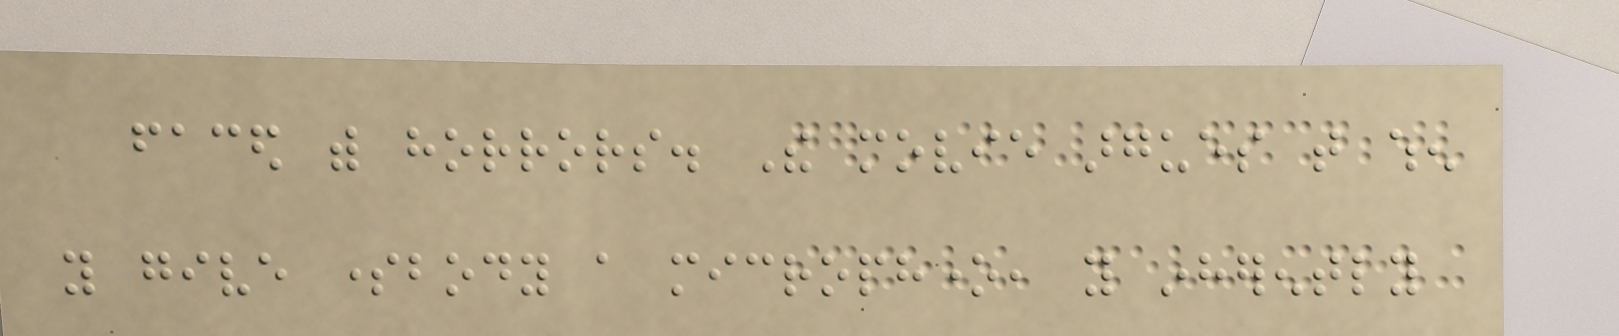faced with horrors. The movie argues that when
you give somebody a microphone, you inherently
